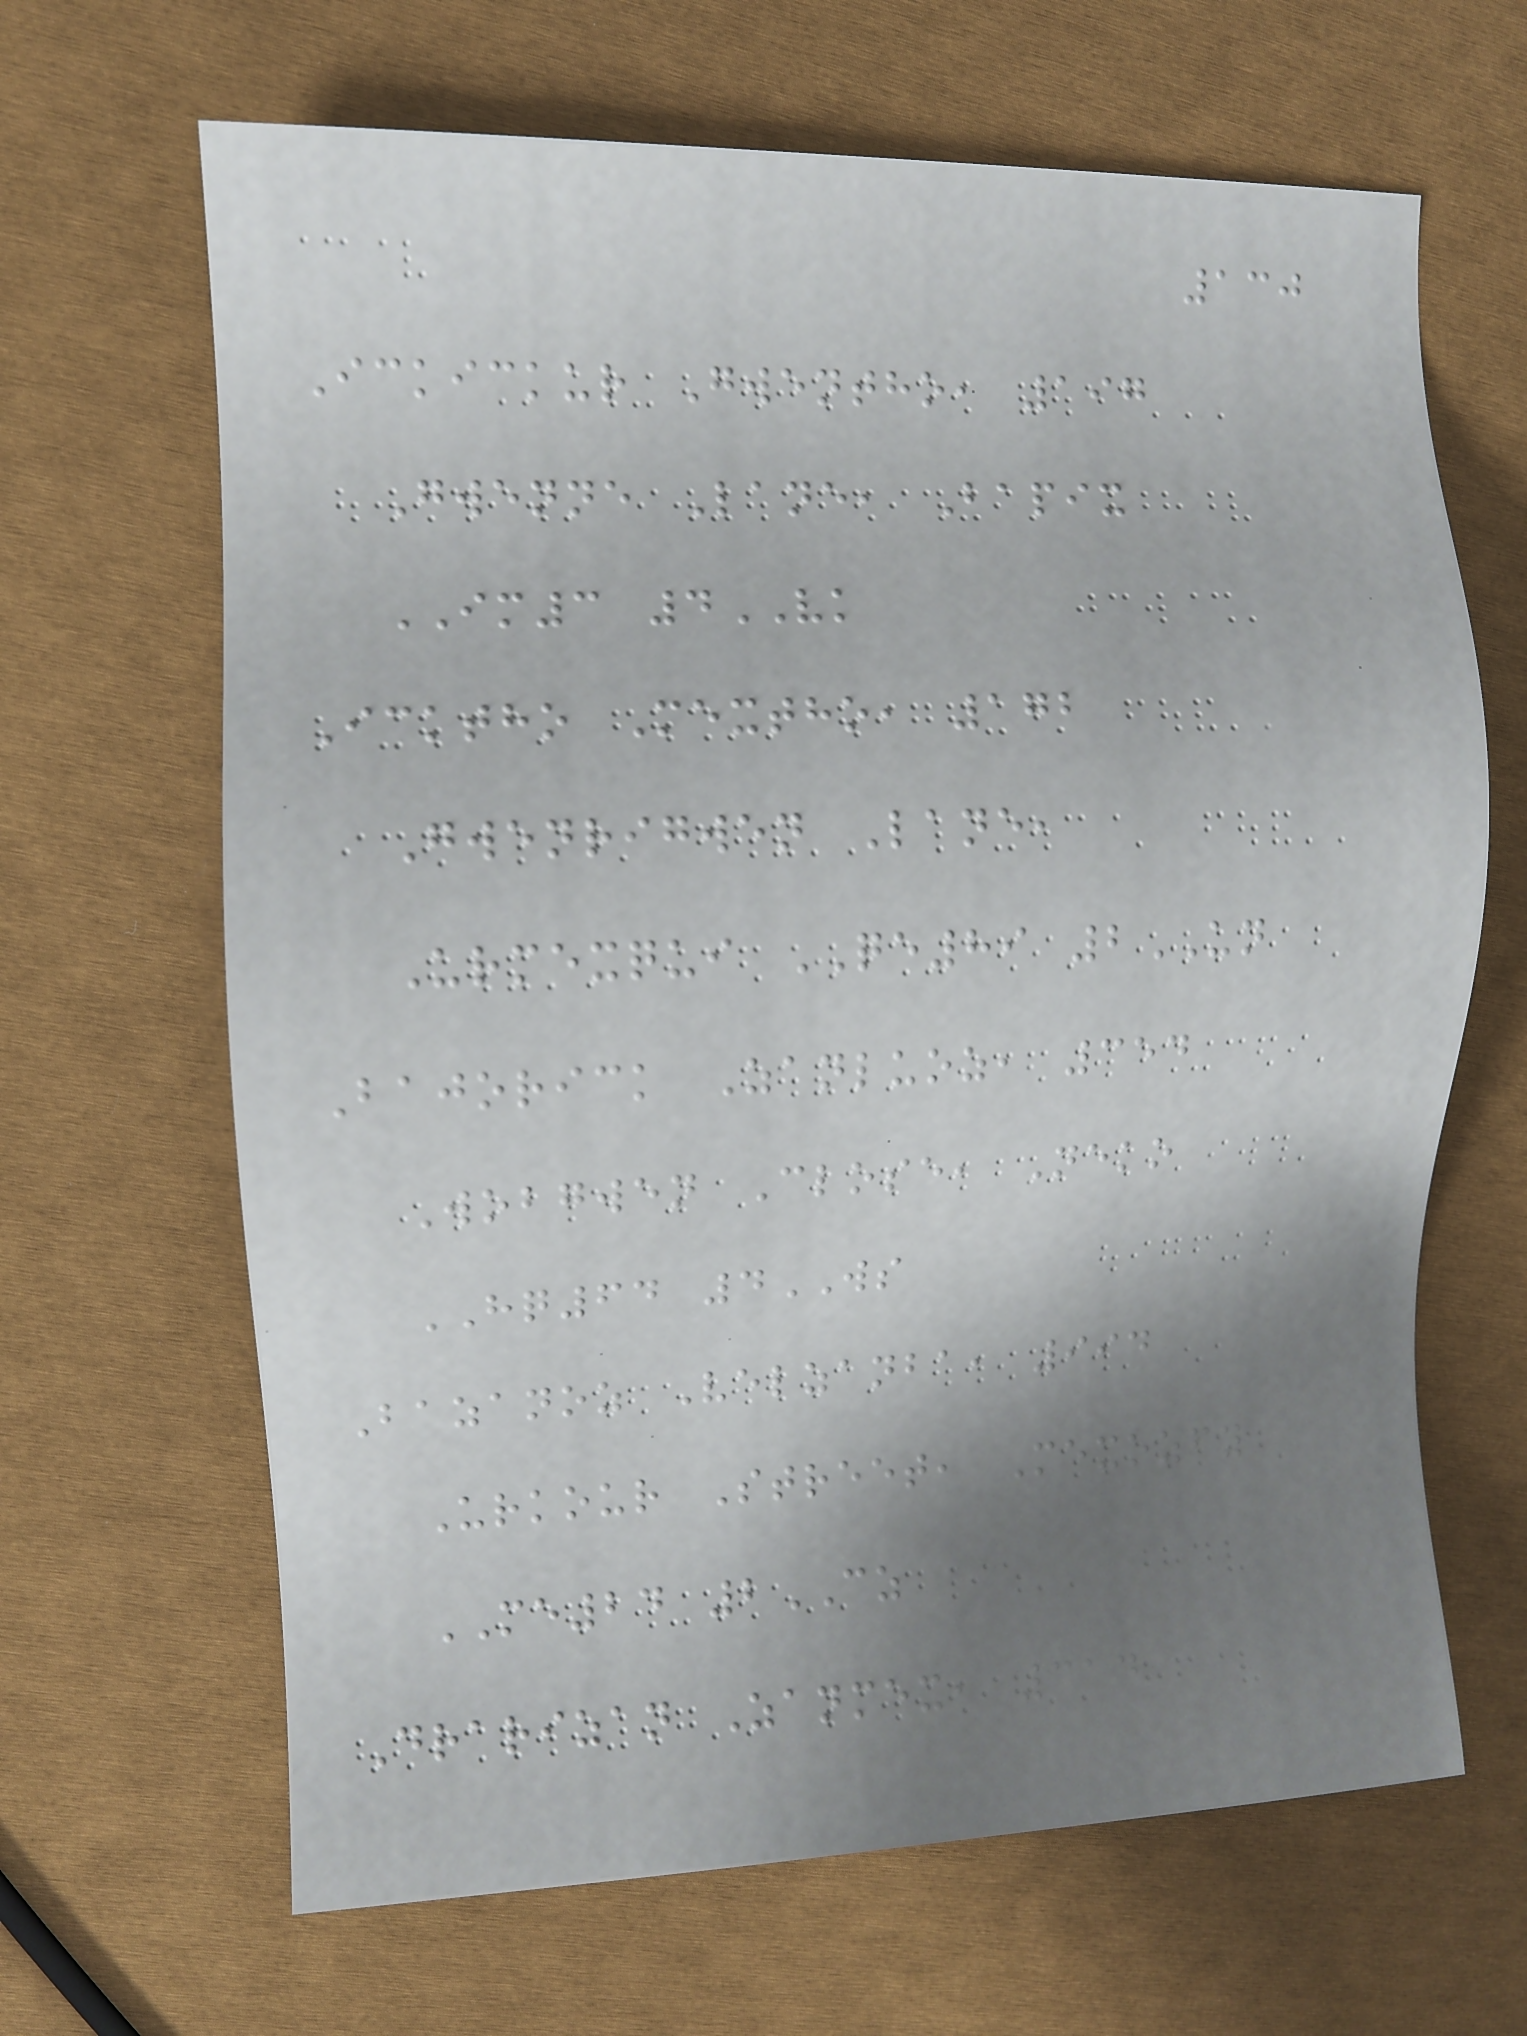130
Ickickur Gwentho, 197
Gwenne Lane, Bapix
IM3 4VK
Icktho Mextho, 172
Gwenrigwen Lane,
Urmexqui QE89 2UN
Bajorick Zanluoz, 354
Wobgwen Close, Neko
HQ64 4WS
Bazanoz Velzanba, 994
Urkour Street, Mexozfy
ME24 2CZ
Drarizan Zanmex, 314
